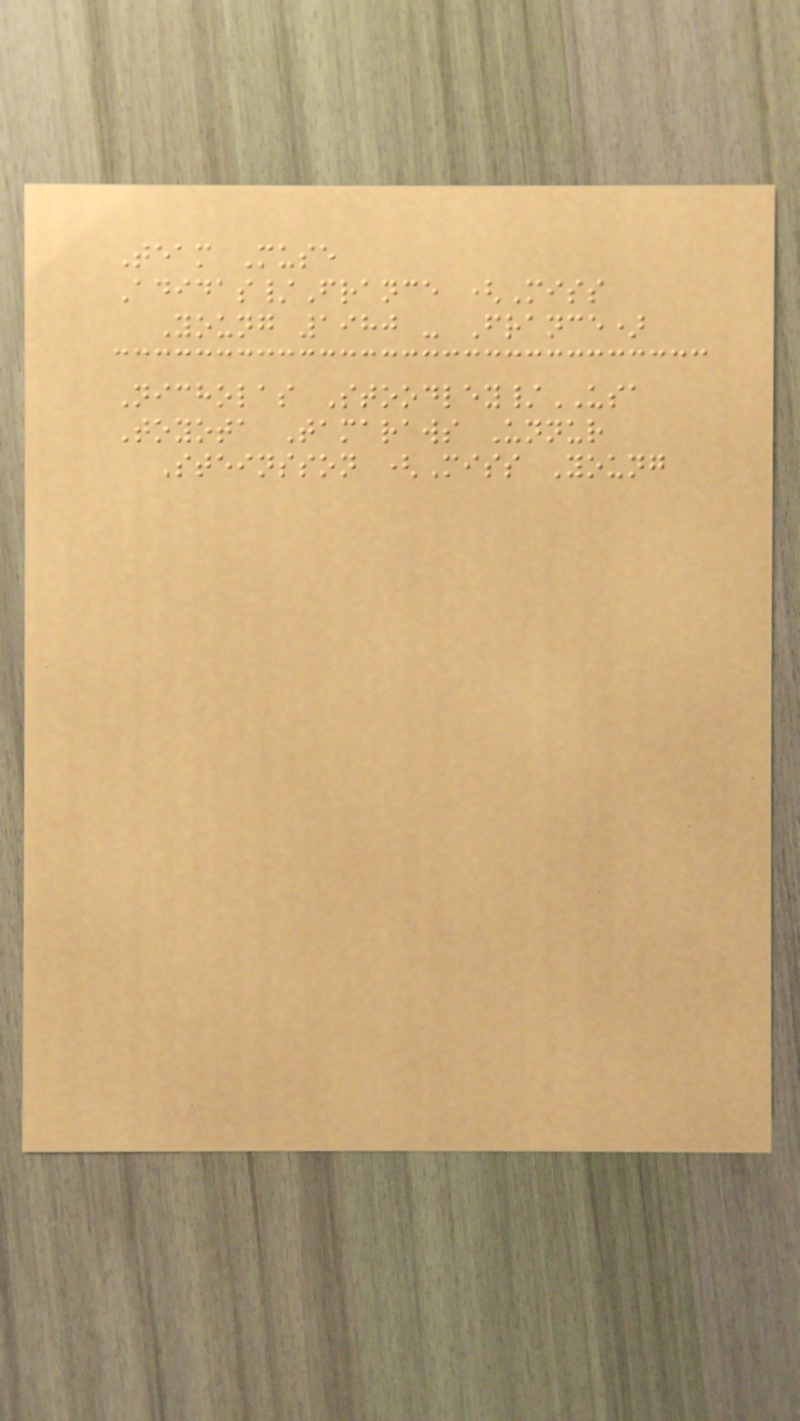Team Muse
Adidas/France (Miss
Young 1980 - France)
Nicholas Stoodley/USA
Toyota Tamaraws Unnur
Steinsson (Miss Young
